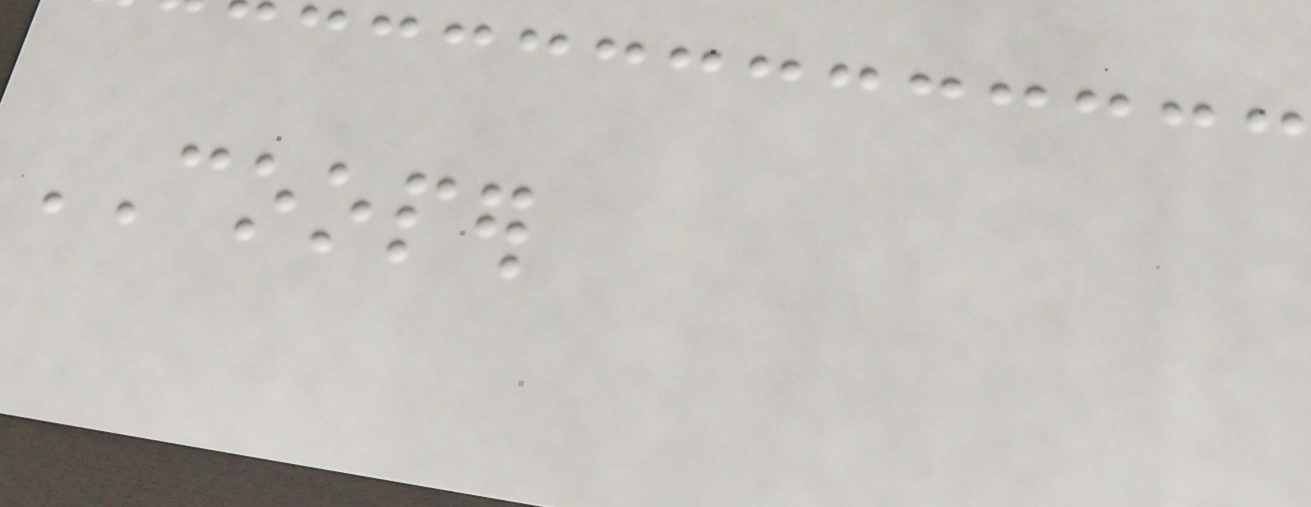COOPER
